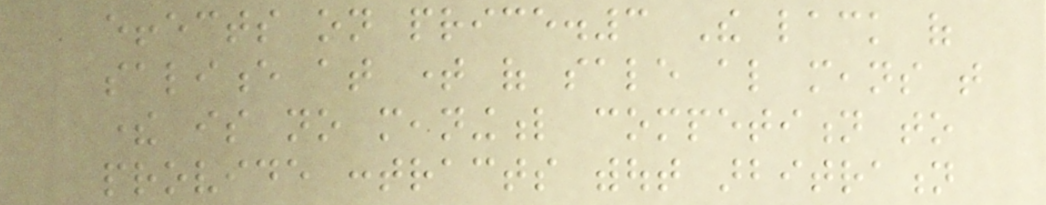effects on price.3 The lack of
salience at time of sale also means that
there is no meaningful competition to
provide contracts without arbitration
